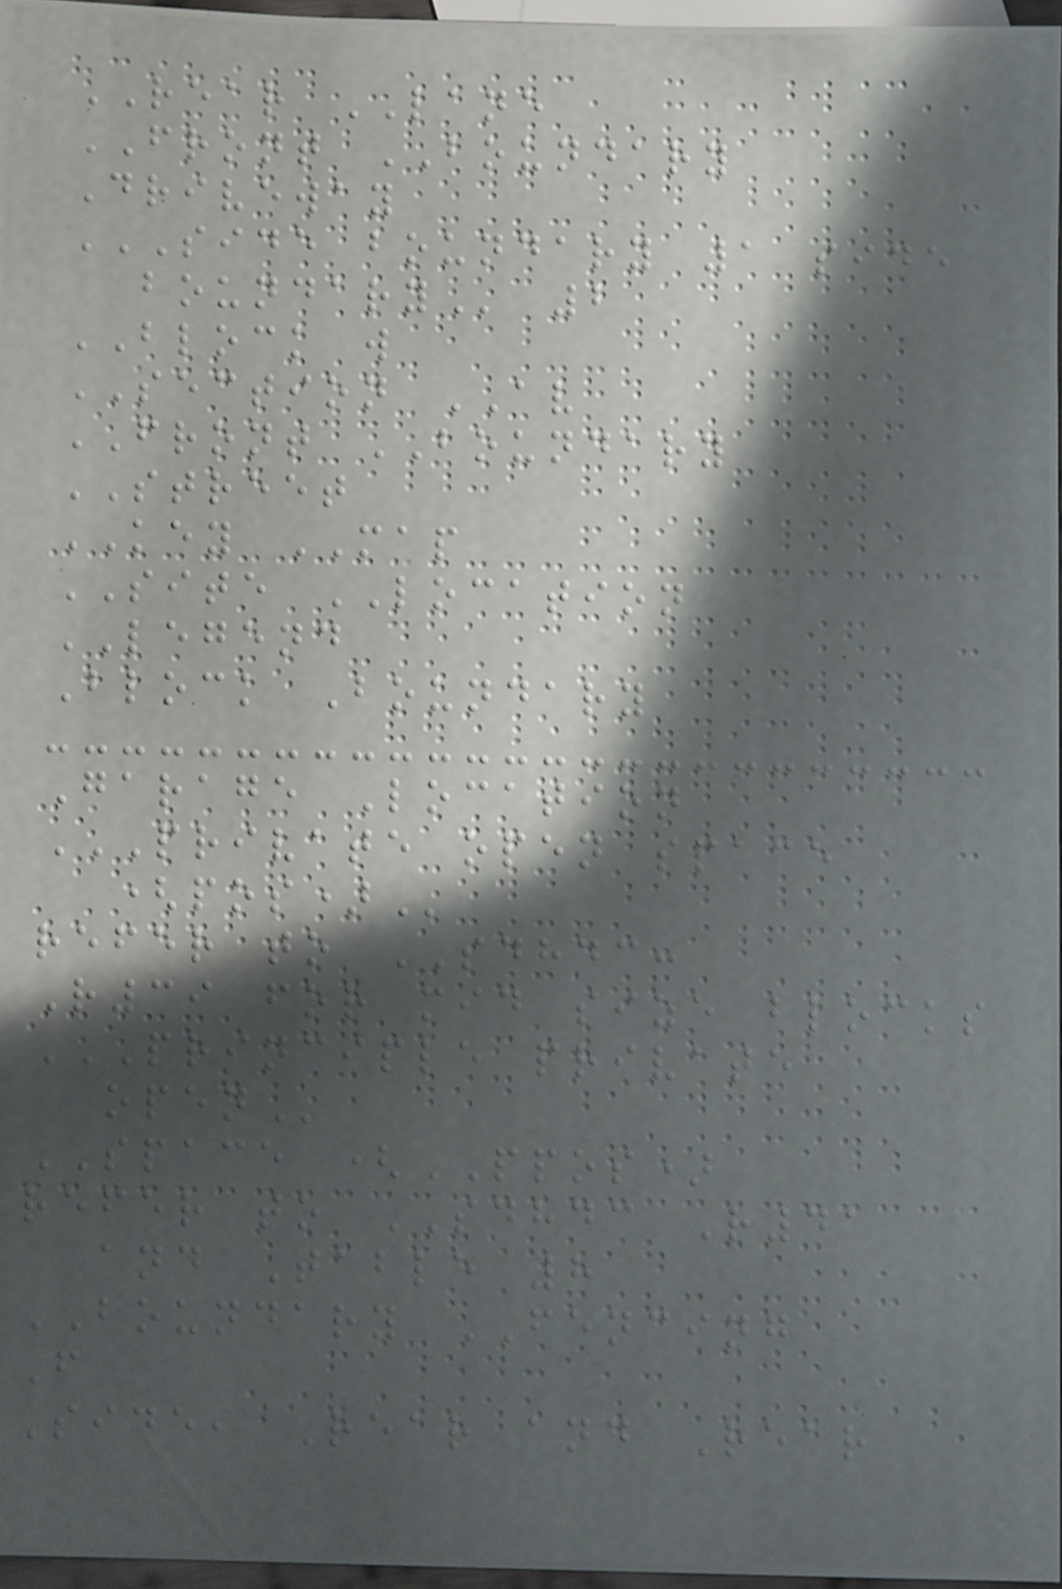REAR LANE
FRONT BOUNDARY
Driveway
SIDE BOUNDARY 1 SIDE
BOUNDARY 2
BLOCK w
SECTION AV
FRONT BOUNDARY
STREET
KEY MAP
SITE LOCATION
LEGEND
Block Boundary
Garage Location
PRIVATE OPEN SPACE
(POS)
refer to SDHDC:
R39 for mid size blocks
PRINCIPLE PRIVATE
OPEN
SPACE (PPOS)
refer to SDHDC R41
and Table 8
BOUNDARY FENCING
F
Side, Rear and Rear
